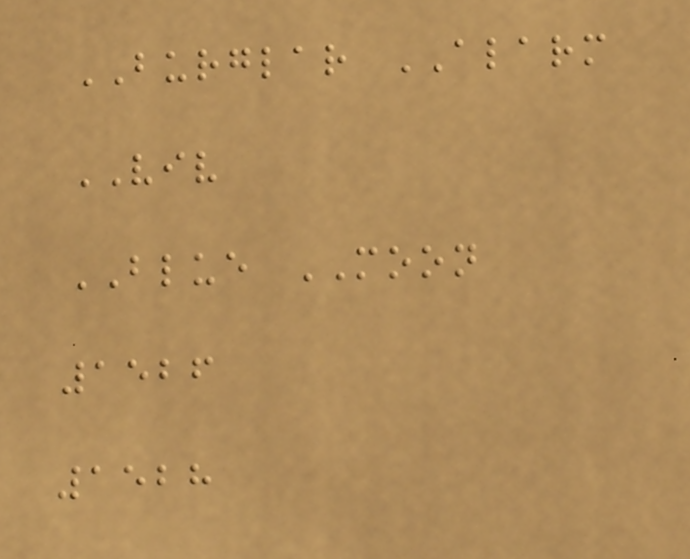BURGLAR ALARM
VIV
BLUE MOON
1526
1528
